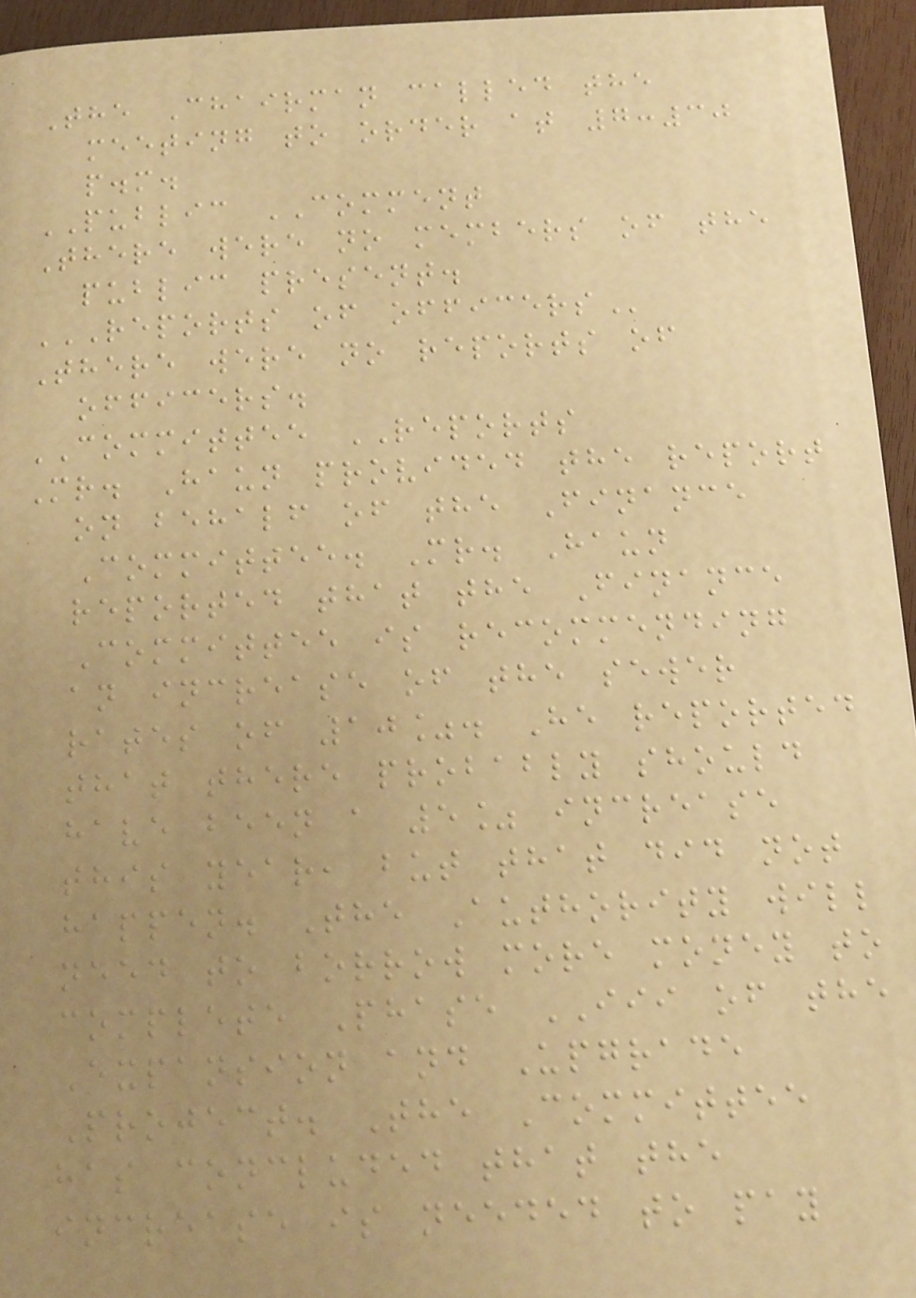The Chairman called the
meeting to order at 7:30
p.m.
PUBLIC COMMENT
There were no members of the
public present.
REPORTS OF OFFICERS
There were no reports of
officers.
COMMITTEE REPORTS
Mr. Haun provided the report
on behalf of the Finance
Committee. Mr. Haun
reported that the Finance
Committee is recommending
an increase of the sewer
rates of 10%. He reported
that there probably should
have been a 5% increase
this year, but that did not
happen. The Authority will
need to borrow more money to
complete Phase III of the
Expansion and Upgrade
Project. The Committee
has concluded that the
increase is needed to pay
